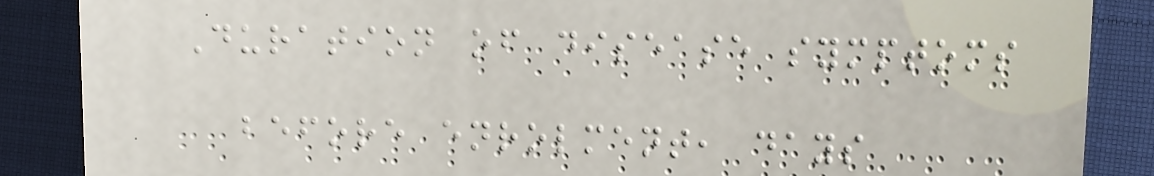Duration of disease symptoms
before enrolment, days
